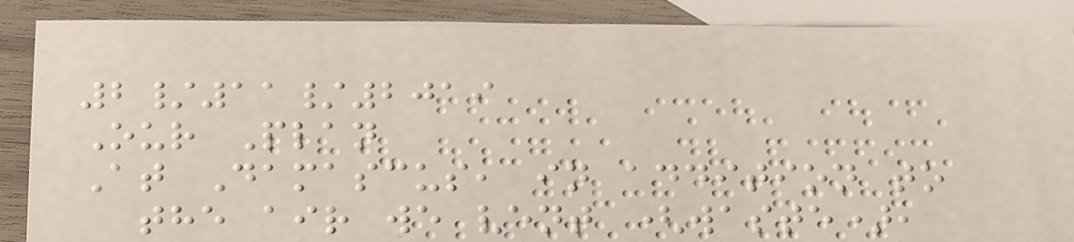2/11/2019
Our Plan
At Damascus, in addition to
the air we vent (waste),
